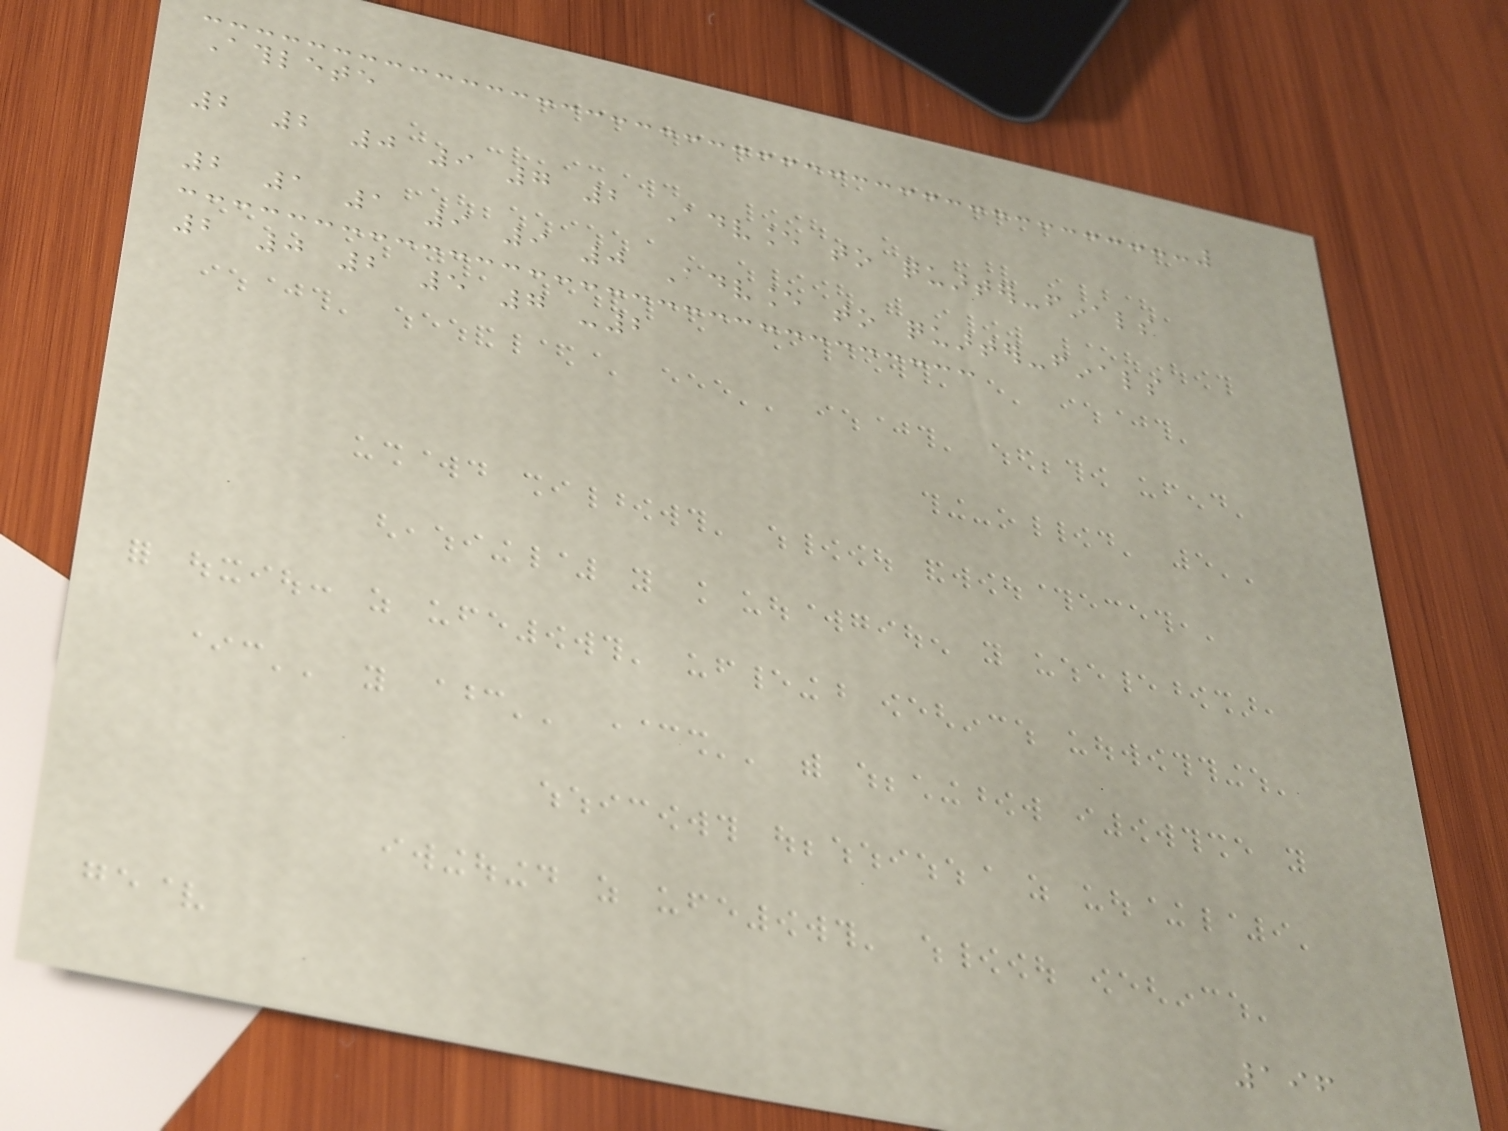Athlete
2 2 0 9 7 2 Advance to quarter-finals
2 1 1 9 9 0 Advance to quarter-finals
2 0 2 5 7 -2
196
